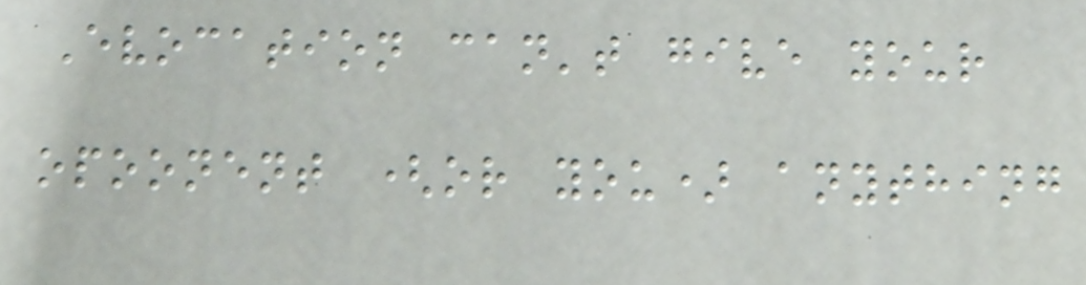Evocation can't give your
opoonent (or you) anything
